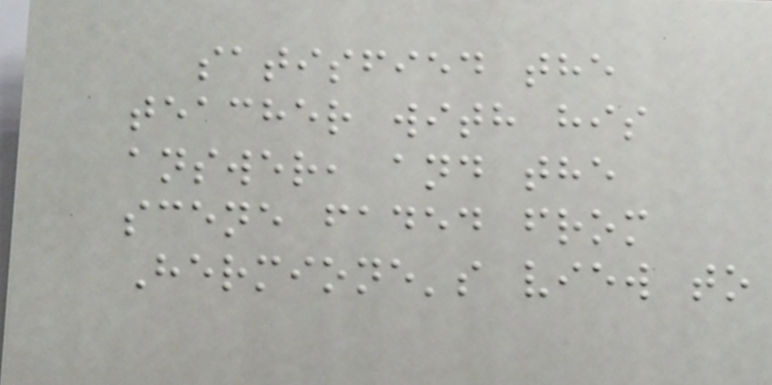satisfied the
teacher with his
answer, and the
scene faded from
Hermione's view to
